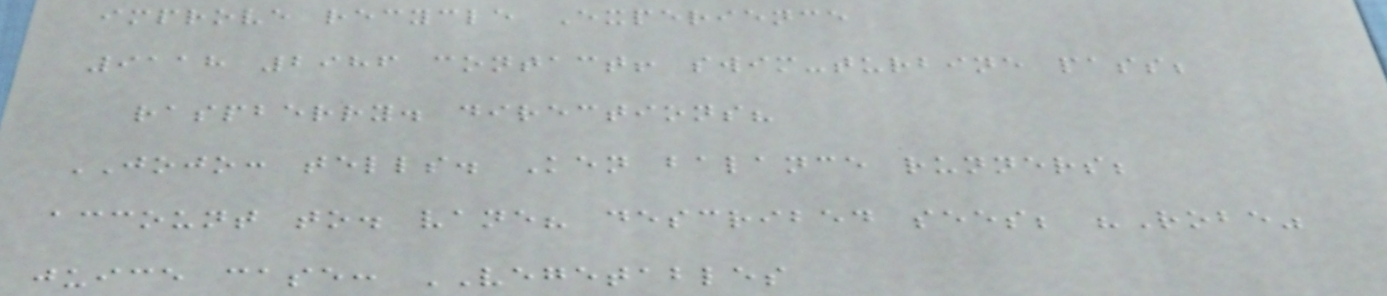improve recycle Experience
9118 2986 contact! swim-turbine pass;
raspberry. directions?
JOJO: tells. Ken balance runners;
account to. vane? described sees; "Robe"
juice case: VEGETABLES
